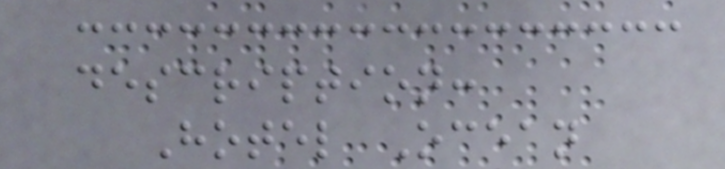description:
Hotel Ocean
